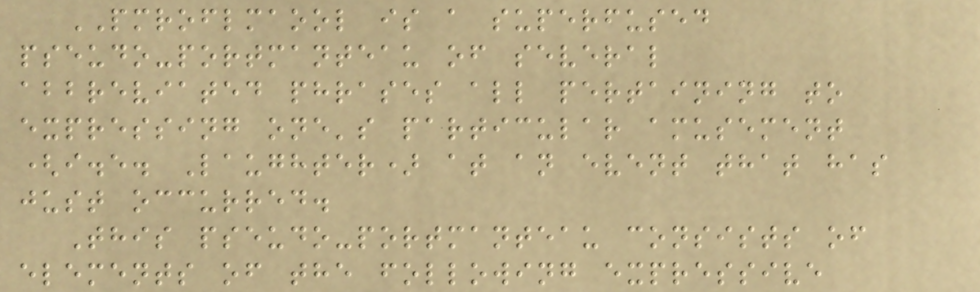PMROFLMAOOL is a superfused
pseudo-portmanteau of several
abbreviated phrases all pertaining to
expressing one's particular amusement
(i.e. Laughter) at an event that has
just occurred.
This pseudo-portmanteau consists of
elements of the following expressive
